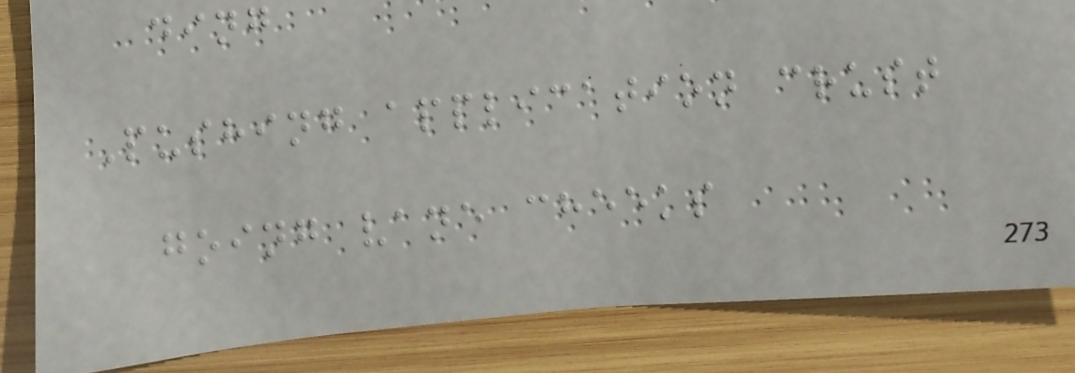ding
Pushing application crust
going vane cheeks
